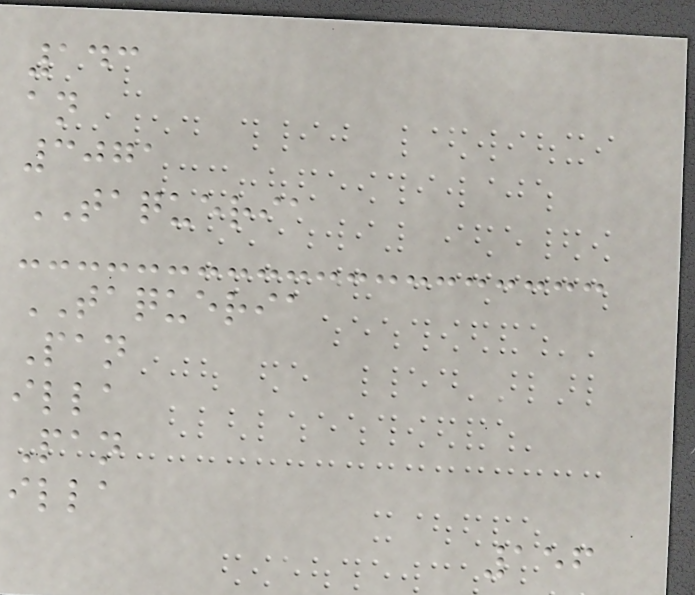143
an
3071
TAQUERIA
TAQUERIA
Pan
illa
Pan
illa
156
